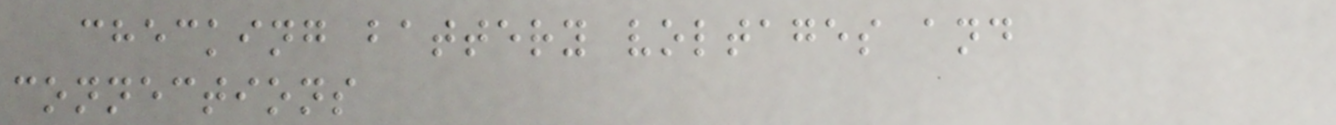checking battery voltages and
connections
